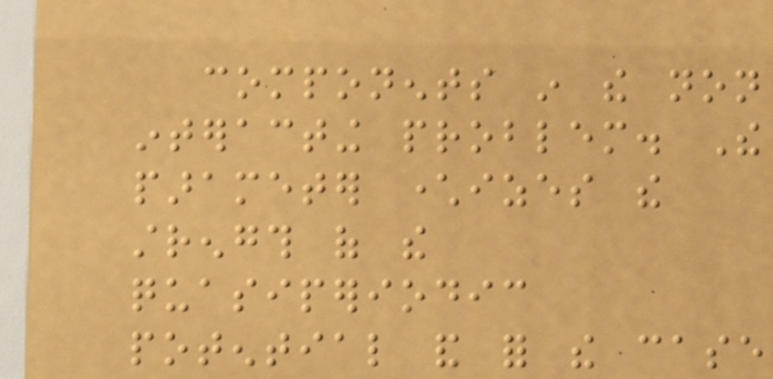components in the non
interacting problem. The
parameter characterizes the
strength of the
quasiperiodic
potential and for the case
